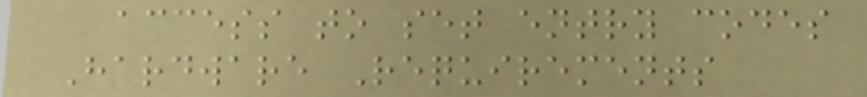access to set entry codes
Hardware Requirements
